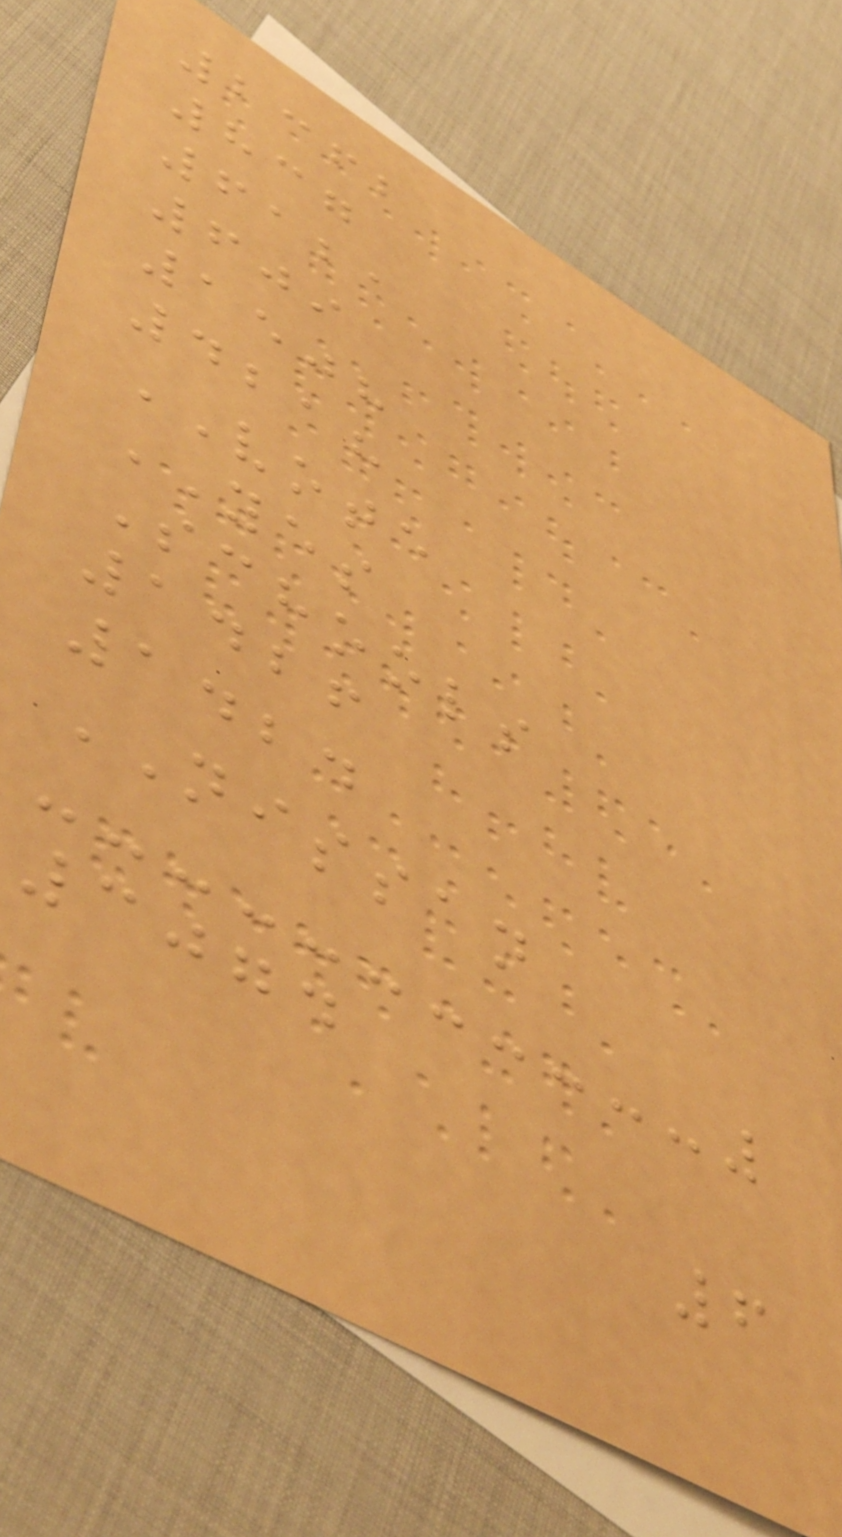2362
837
6121
609
1508
4218
VOTE
YES
Schools
1426
1424
NISSAN
3074
6
